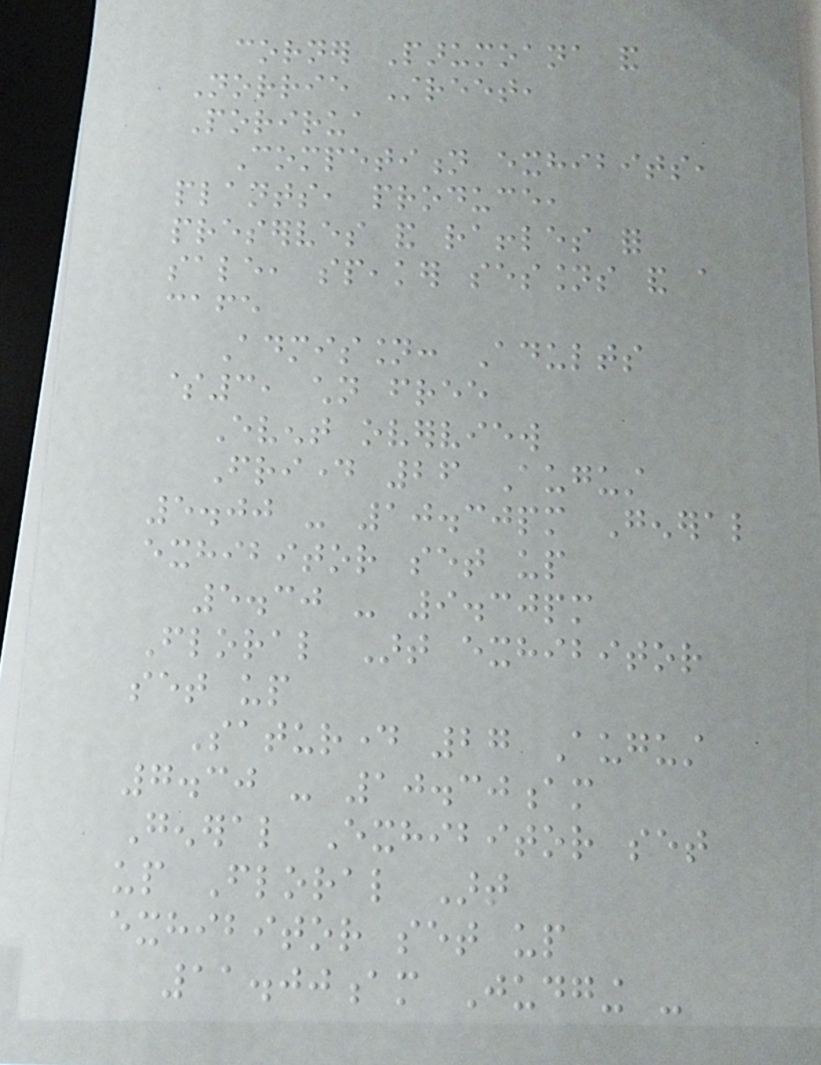corner Parumoana and
Norrie Street,
Porirua
Competition exhibits,
plants, produce,
preserves and raffles for
sale, speaker sessions and a
cafe
Admission: Adults
$3, children free
Event overview
Friday 26 August
5.00 - 10.30pm General
exhibitor set up
5.30 - 9.30pm
Floral Art exhibitor
set up
Saturday 27 August
7.30 - 10.30am
General Exhibitor set
up Floral Art
exhibitor set up
11.00am Judging -
